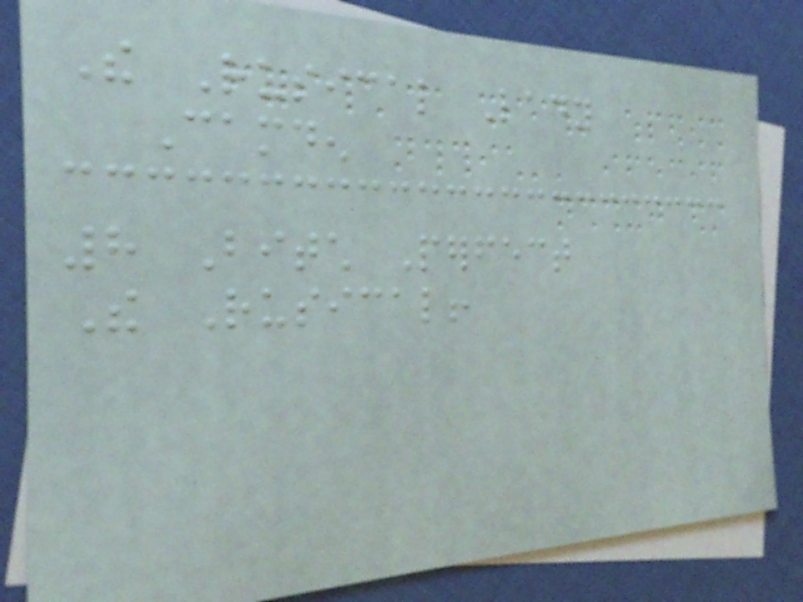The Rusical Lady
Camden
8 Bitch Perfect
The Rusical!
